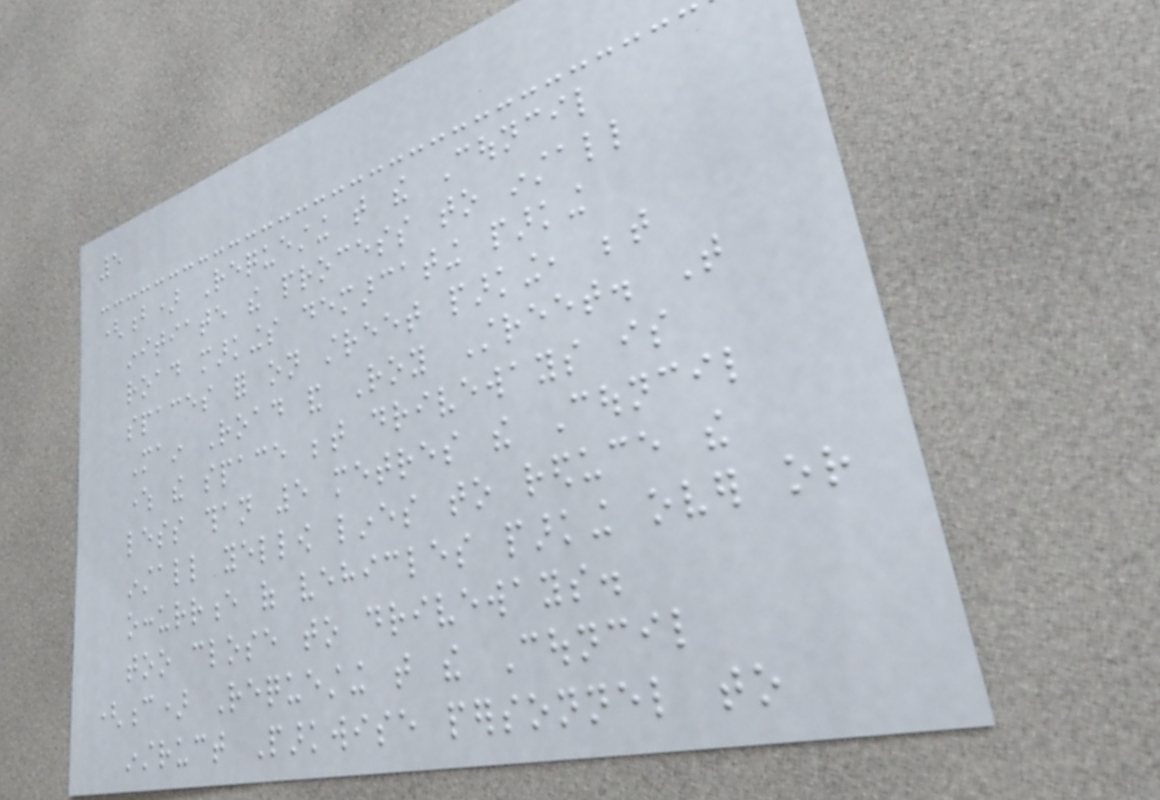5
(b) Requesting that the Council
initiate the process to install
road markings demarcating parking
spaces for on street parking, between
Main Road and Roy Street. That
where the space between driveways is
less than 5 metres the Council
install yellow lines to reduce the
occurrence of vehicles parking over or
too close to driveways.
(c) Requesting that the Council
instruct Parkwise personnel to
